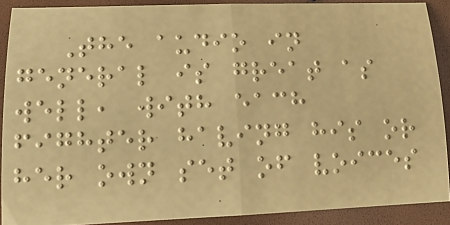The audio in
general is great as
well, with each
fighter having his or
her own set of voices
